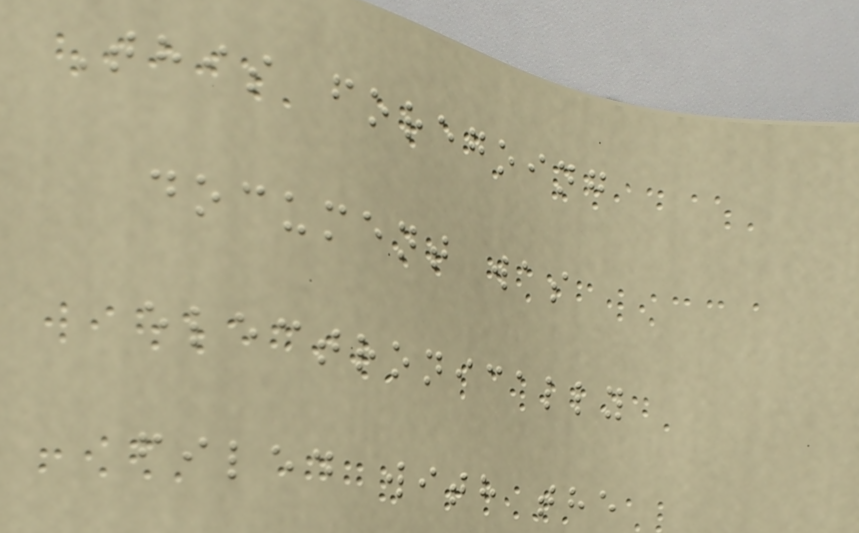This foregoing
document was
electronically
filed with the
